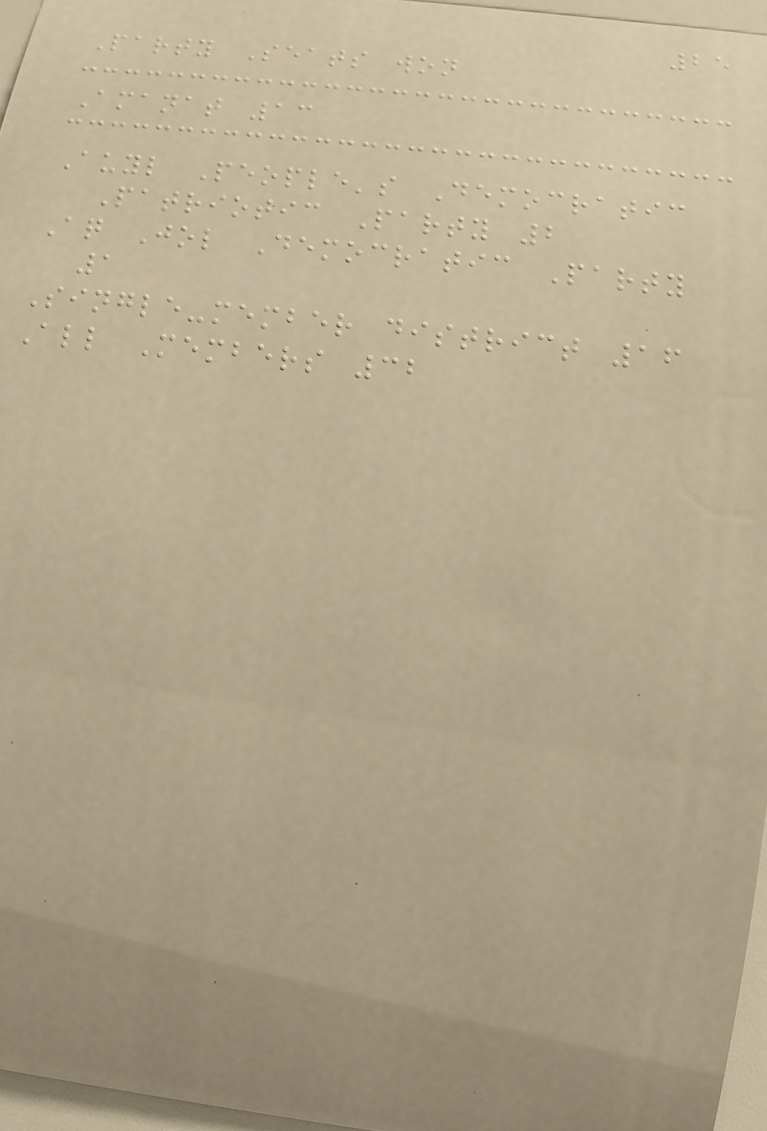25
Party Seats won
Amanat 13
Auyl People's Democratic
Patriotic Party 2
Aq Jol Democratic Party
1
Single-member district 16
All Members 32
